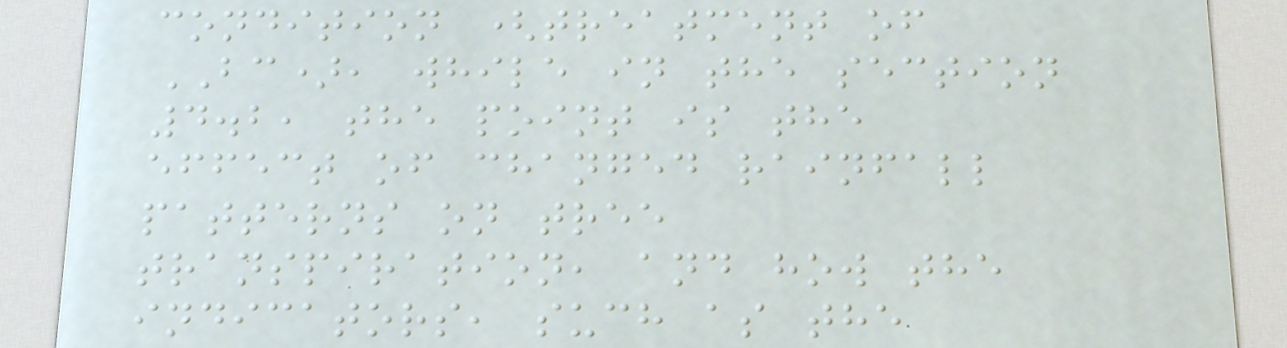condition (treatment of
BC), while in the section
4.2, the point is the
effect of changed rainfall
patterns on tree
transpiration, and how the
indicators, such as the
